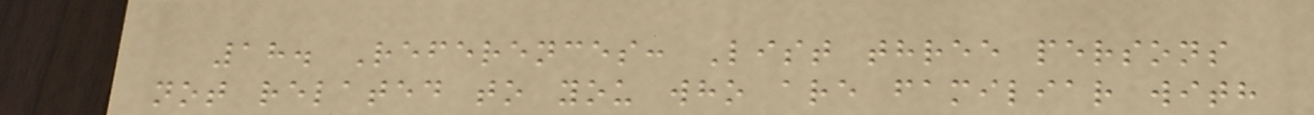18. References: List three persons
not related to you who are familiar with
